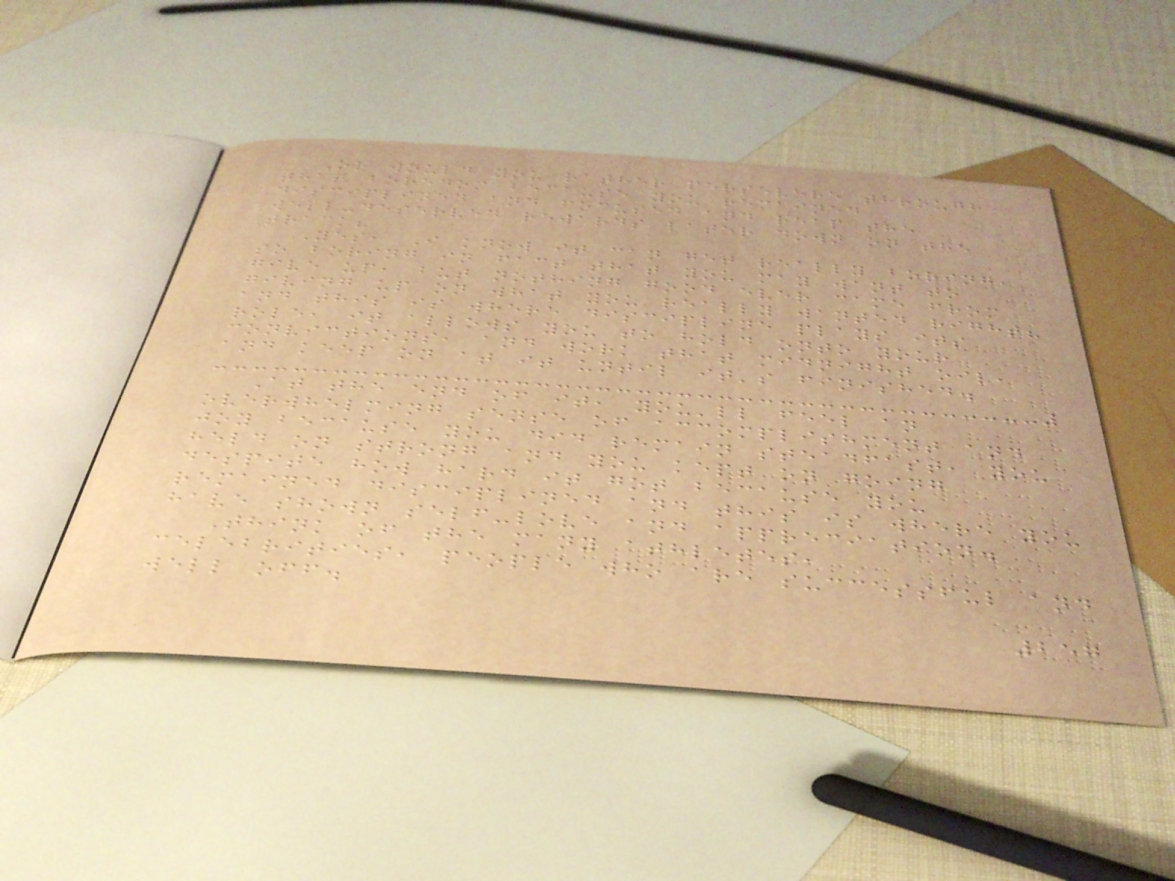Or would you rather persevere through
that boredom because you remained
disciplined and focused and reap the
well-deserved rewards later down on the
track?
Yes, I know it can get really boring,
so boring in fact that you may want to
give up, but nothing good ever came from
giving up on what you really wanted right?
and this is where discipline plays its
role, it allows you to hold onto your
convictions, and work that midnight oil,
and keep on at it until it's finished.
At the end of it, you'll feel an
overwhelming sense of accomplishment and
joy because you did remain steadfast, you
held on strong and you kept on going
despite how hard it got because you
remained disciplined and this is where you
have shown self-love and appreciation.
Think of the many athletes,
celebrities, people who are successful and
well off.
257
